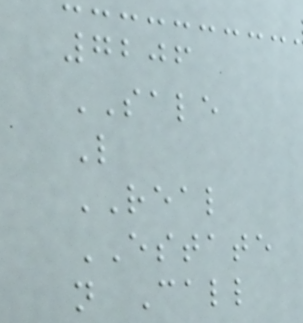7206
SALE
L
REAL
ESTATE
n Call
